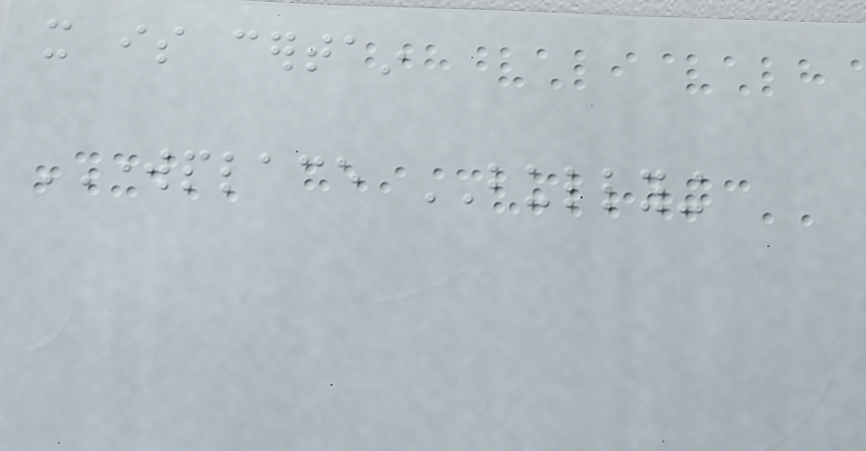it is certain
WORKPLACE BULLYING
